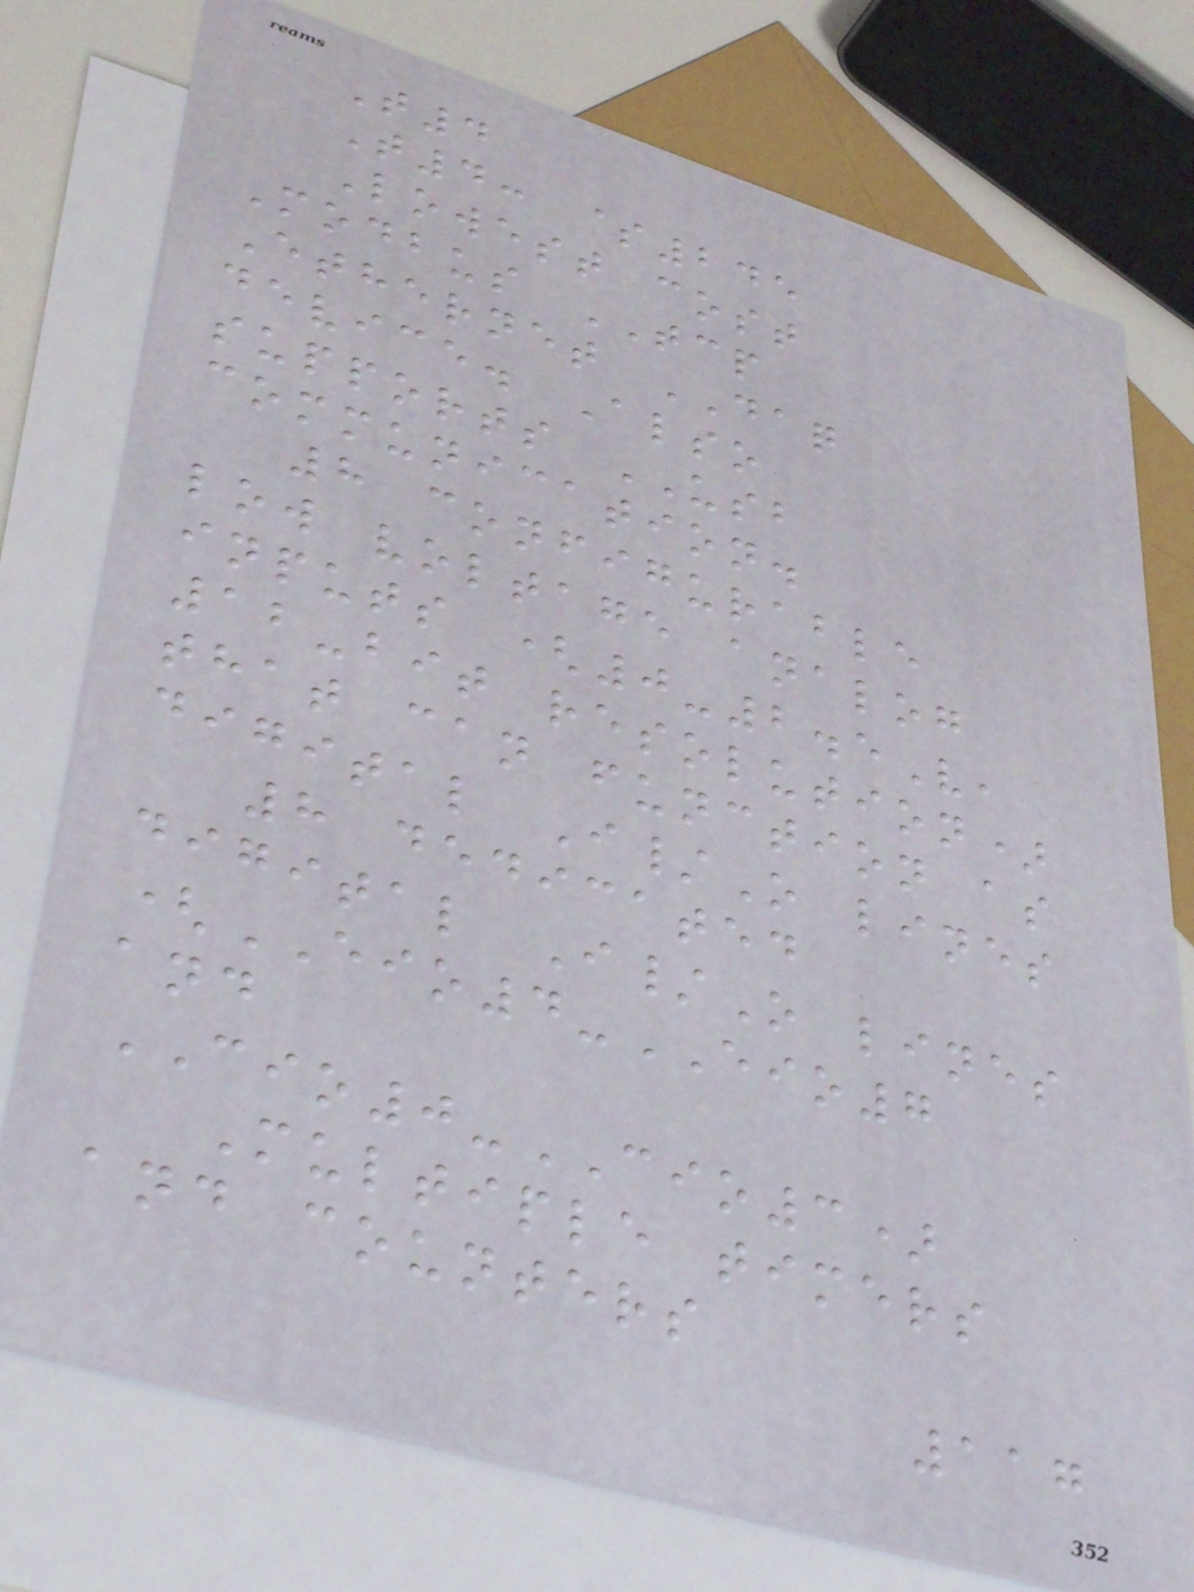T4
T4: $245
Lowest cost
Modbus TCP
Ethernet DAQ
device. Also
supports USB
communication.
8 configurable
low voltage analog
inputs (0-2.5V,
12-bit resolution)
that can function as
digital I/O lines
8 dedicated
digital I/O lines
(EIO4-EIO7
and
CIO0-CIO3)
Multiple timers
and counters
117
